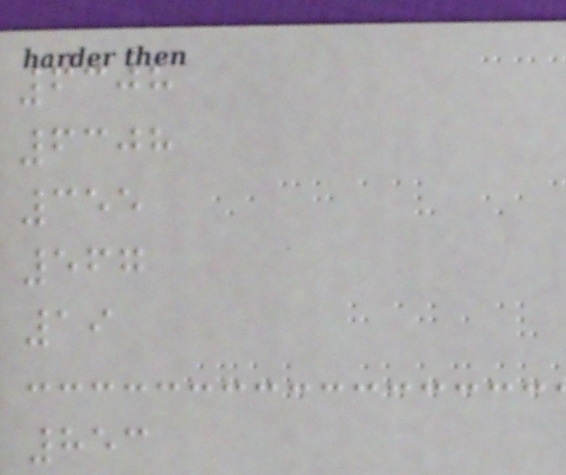6308
6308
355
567
19
853
